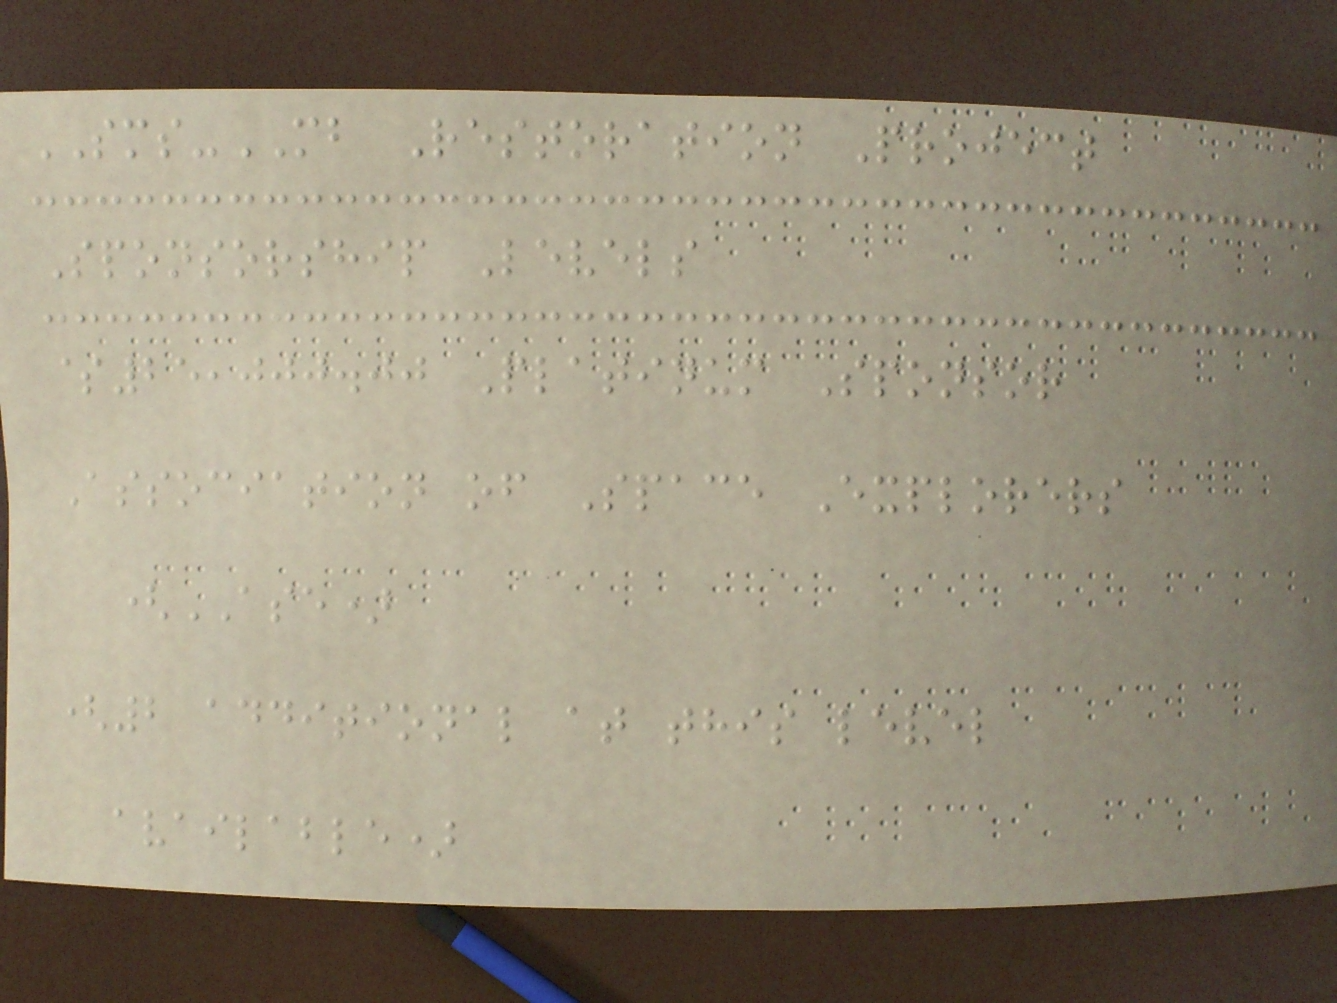SMS-MB Restoration Project
Sponsorship Levels
$25,000.00 Platinum Sponsor
Association of Space Explorers
(ASE)
(2 additional at this level
available)
